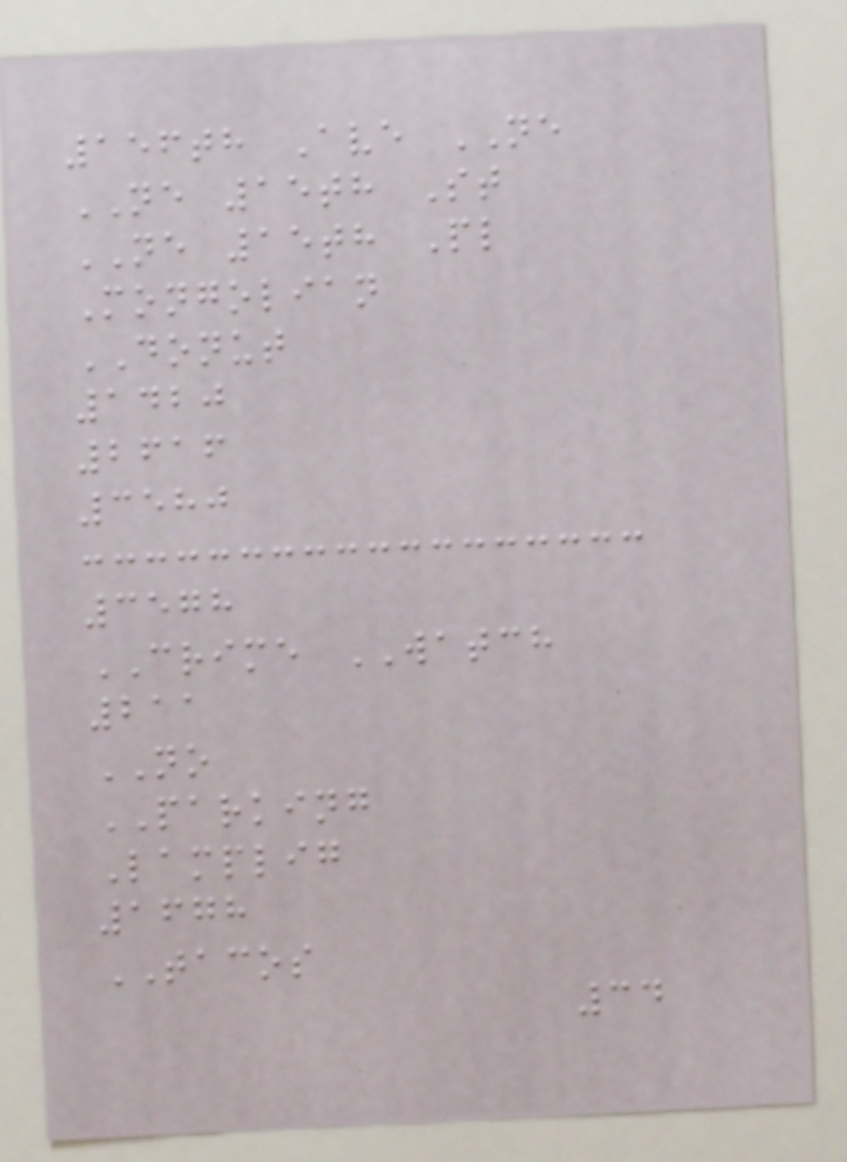156th Ave NE
NE 15th St
NE 15th Pl
Mongolian
DONUT
1420
2616
3580
3578
CRIME WATCH
211
NO
PARKING
Lamplig
1678
TACOS
34
